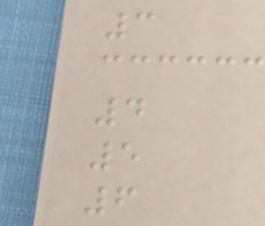3
4
5
6
